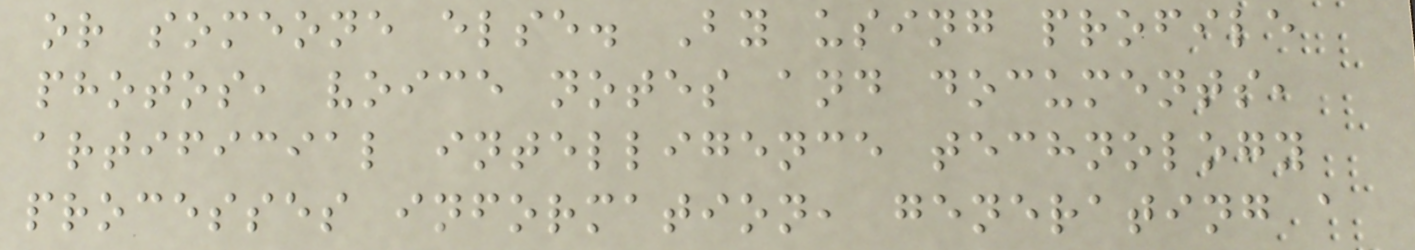or someone else. By using profile
photos, voice notes and documents,
artificial intelligence technology
processes information, generating a
